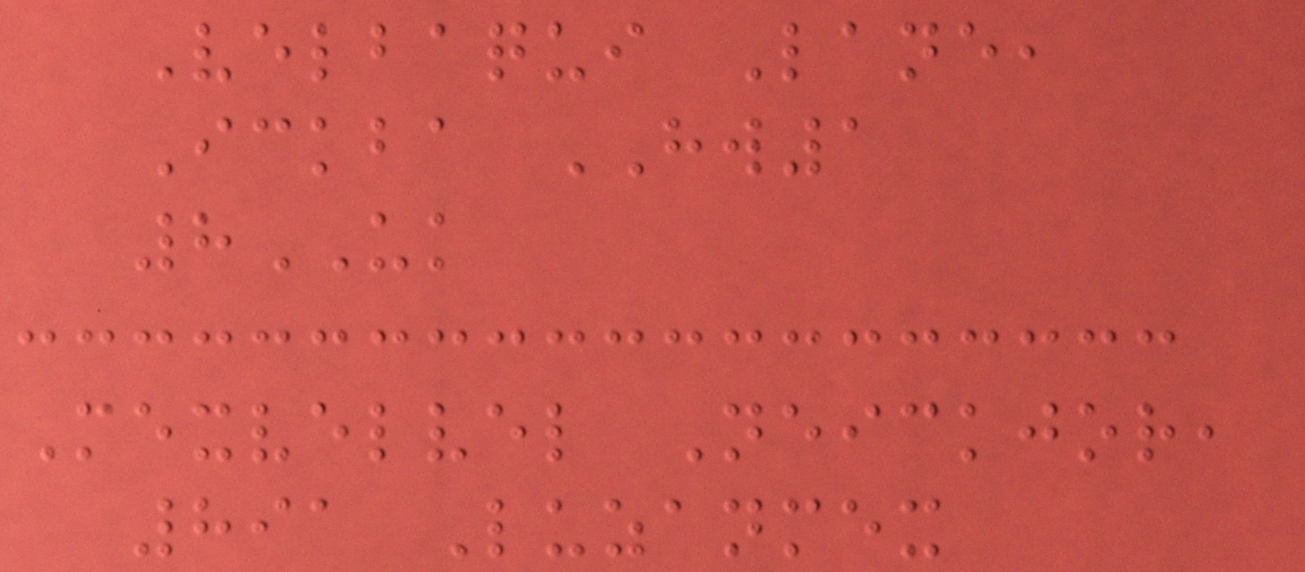Velbaqui Lane,
Ickba HW1
8UK
Mexvelvel Neickjor,
891 Luzanmex
